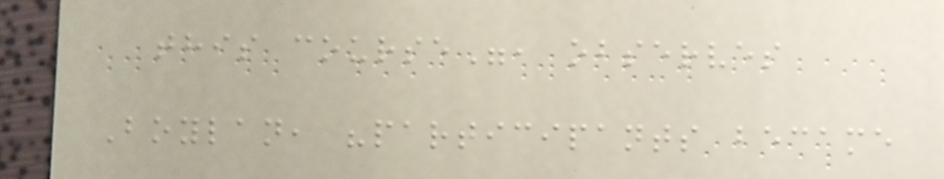this course", observes
Boylan, "participants became
